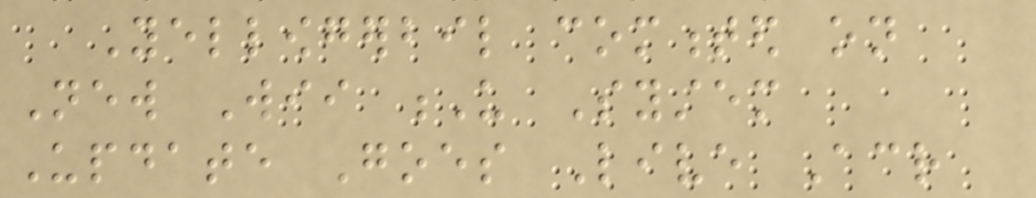Yellowgerbil commented on
New Wii U System
Update Goes Live Across
